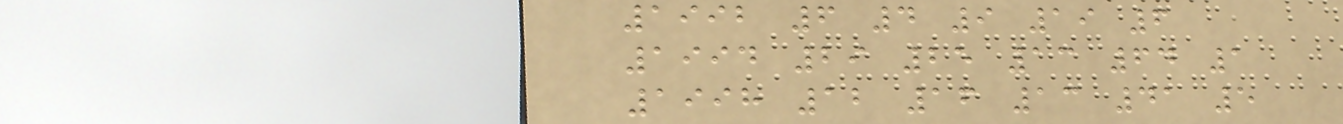1992 6 4 9 19 6
1994 29 25 13 64 1
1998 12 16 13 41 5
